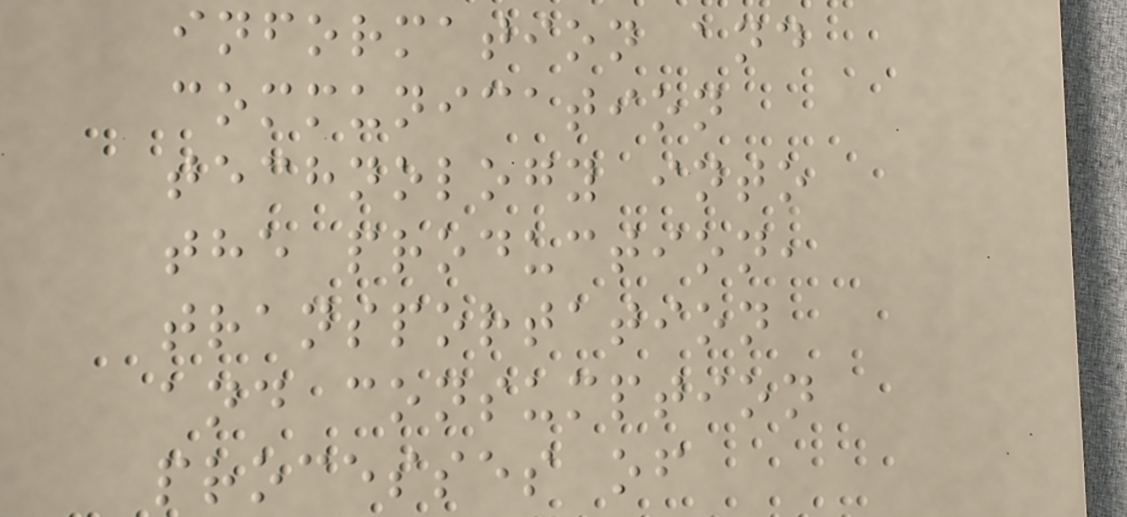information and
communication
technology into
the production,
transportation
and consumption
processes of
